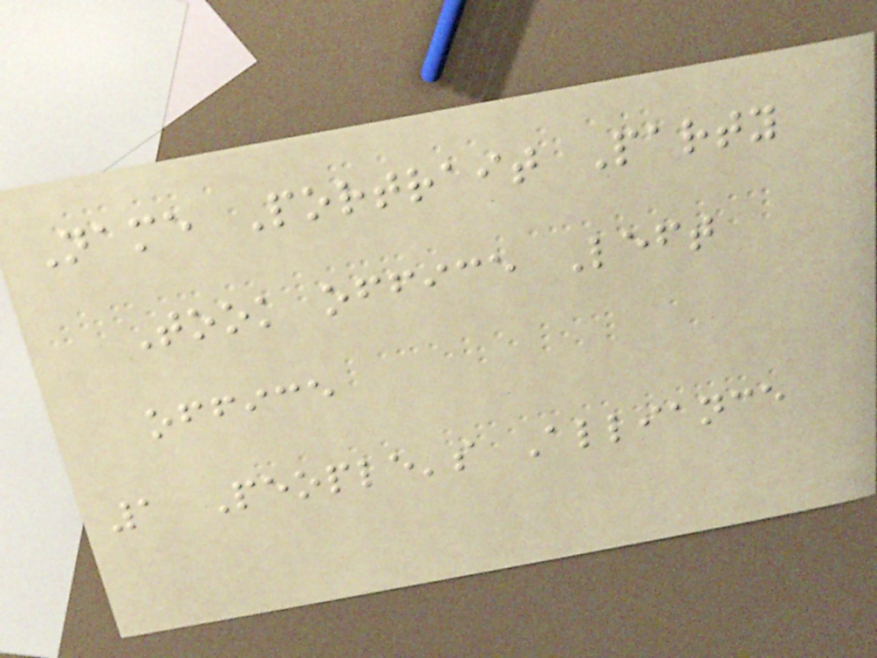Name Portrait Party
Took office Left
office
1 People's Alliance
